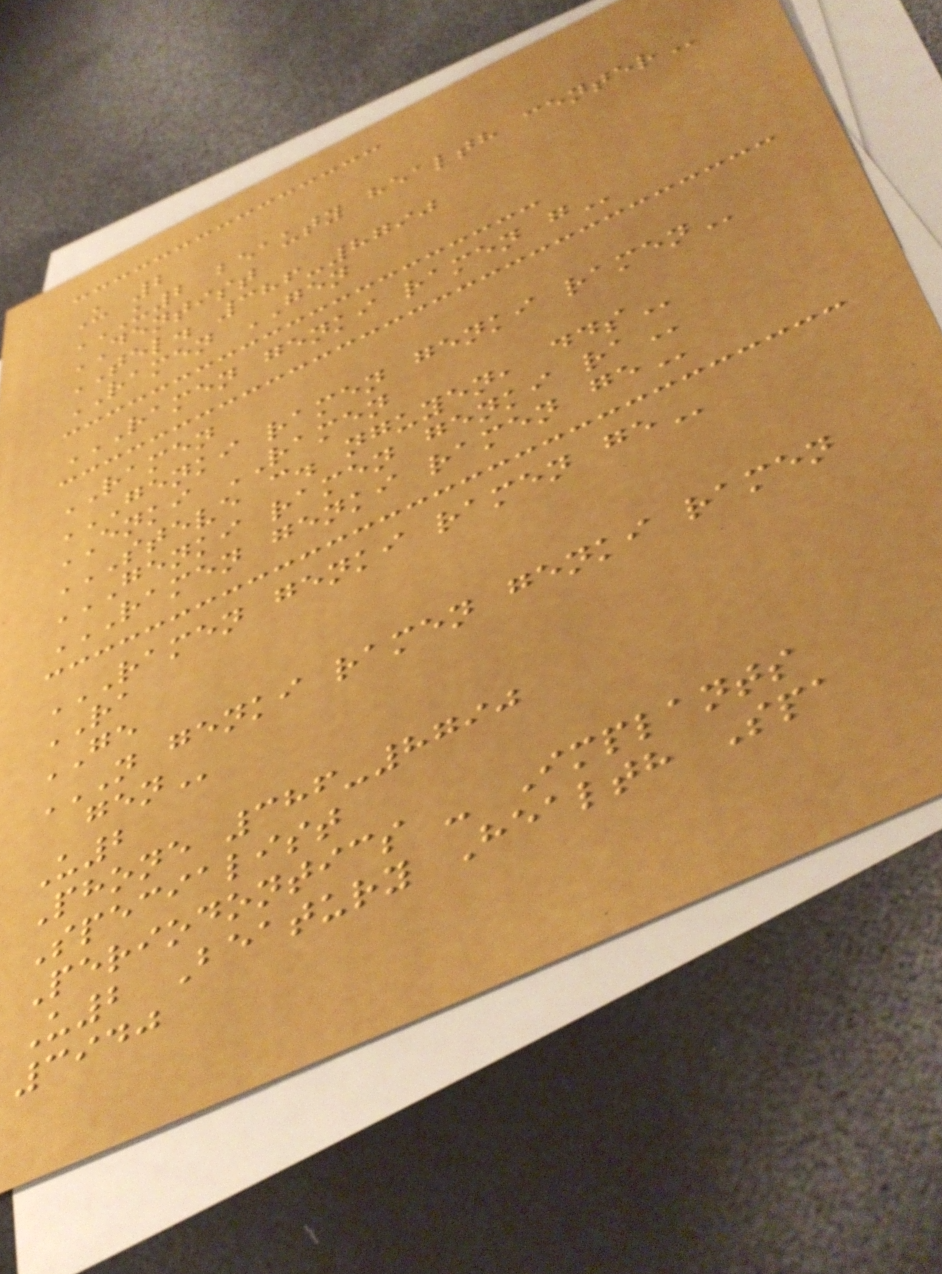U 2
U2 BEAUTY HEALTH CENTER
DENTIST
TEL. 386-8790
RAMEN GEN
RAMEN GENKI RAMEN G
RAMEN
GENKI RAMEN GENKI RAMEN
ENKI RAMEN
STEVE C. NGUYEN, DDS
GENKI RAMEN GENKI RA
RAMEN GENKI RAMEN GE
RAMEN GENKI RAMEN GE
RA
GE
N GENKI RAMEN GENKI RAMEN
GEN
U2
Phone 386-8790
Specialist
Periodontics - Implants
U2 Beatury Health Spa
3940
